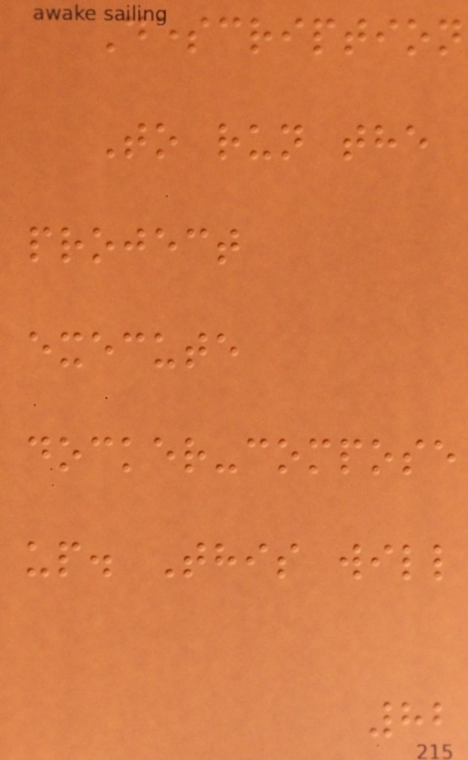Description
To run the
project
execute
docker-compose
up. This will
82
